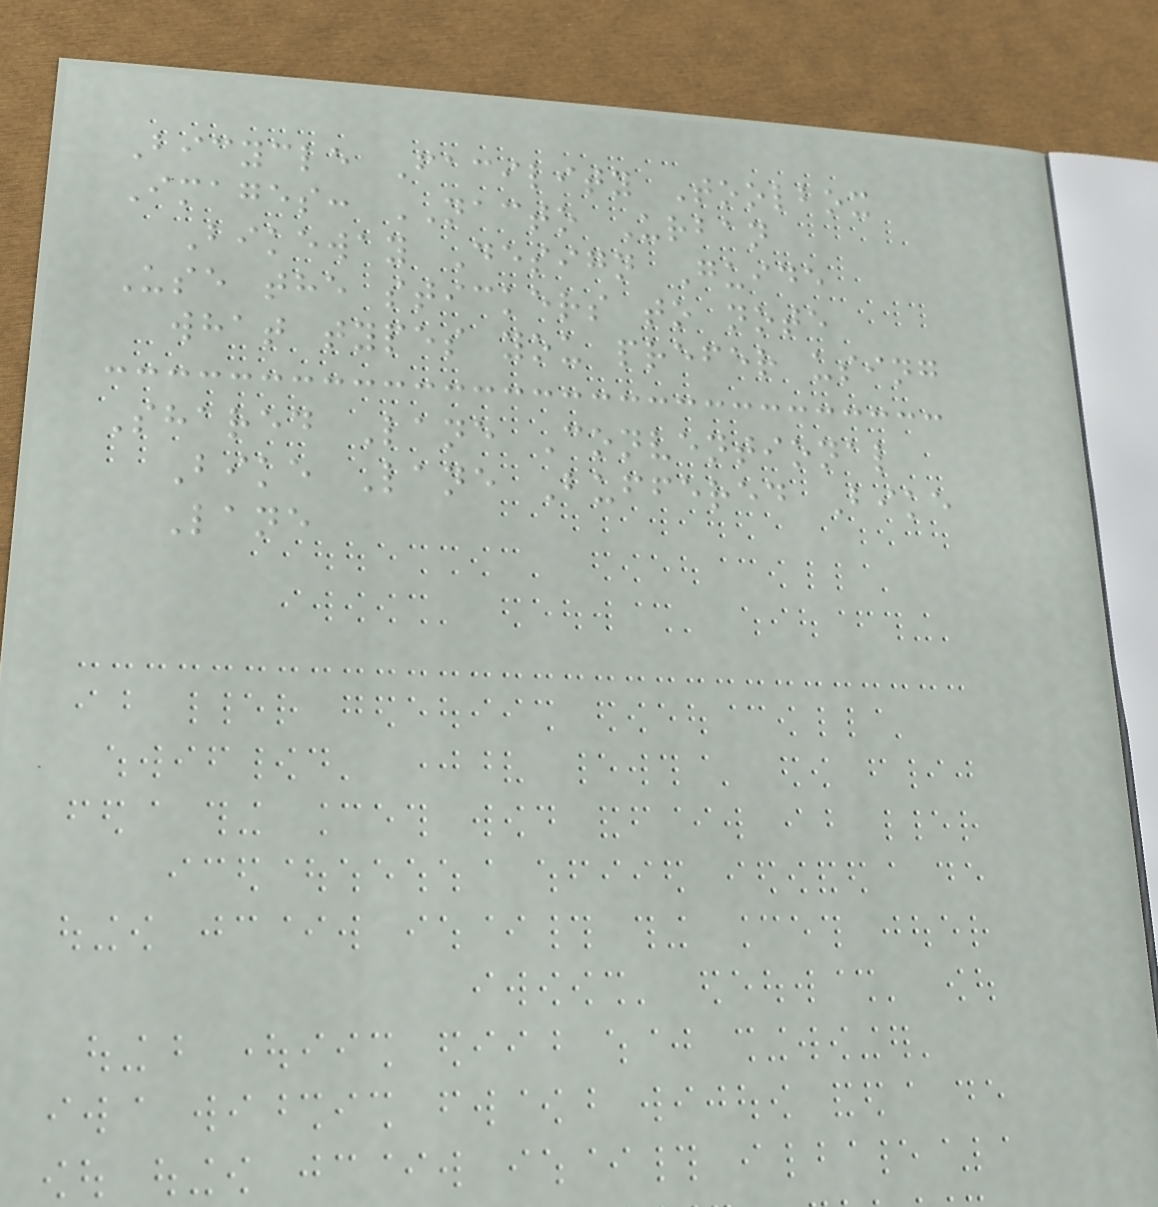Bicycle Facility Toolbox
Images: NACTO Urban
Bikeway Design Guide
Use the stickers to note
what types you prefer using
Shared Lane Conventional
Bike Lane Buffered Bike
Lane
